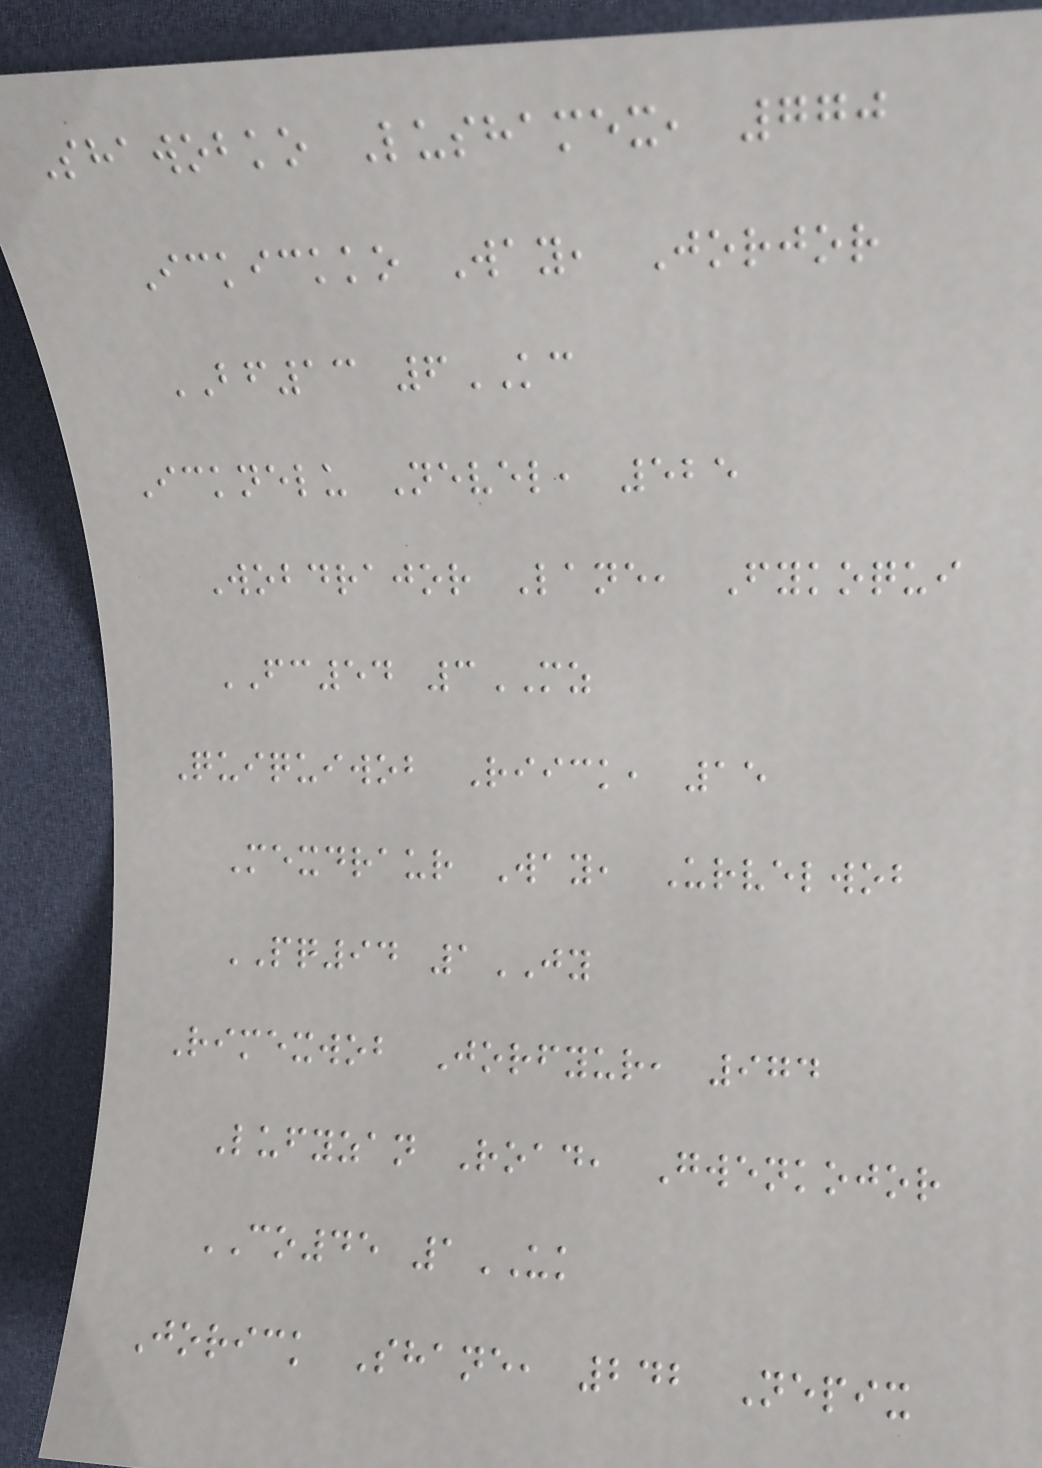Shawobko Lushamex, 770
Ickickko Way, Jorjor
BF13 6KC
Icknelu Nevel, 525
Wobdrajor Lane, Fykoqui
FC54 3MZ
Quiquiwob Riick, 15
Mexdraur Way, Urvelwob
PQ94 1JY
Rimexwob Jorfyur, 974
Lufyzan Road, Gwenkojor
CO45 1UK
Jorick Shane, 242 Nepix
